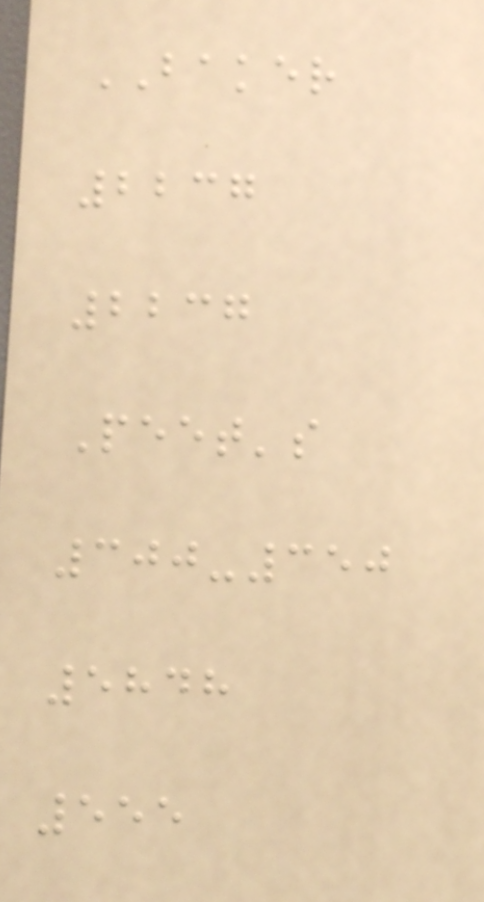BAKER
2237
2237
Peet's
300-350
5848
555
